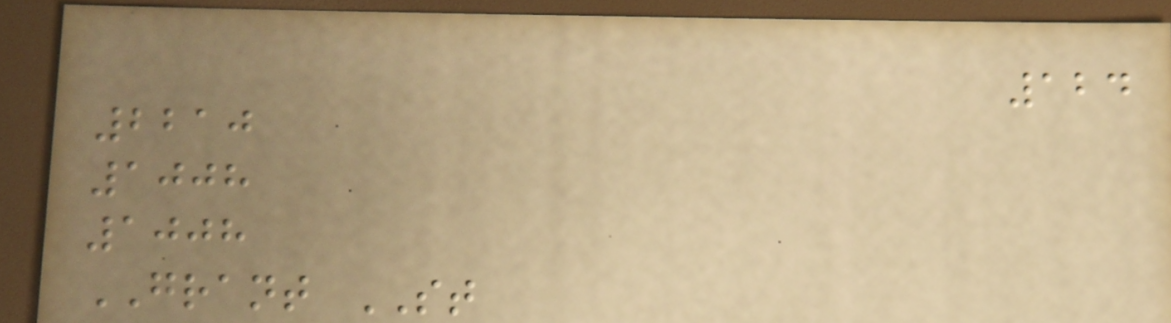124
2210
1008
1008
GRANT ST
